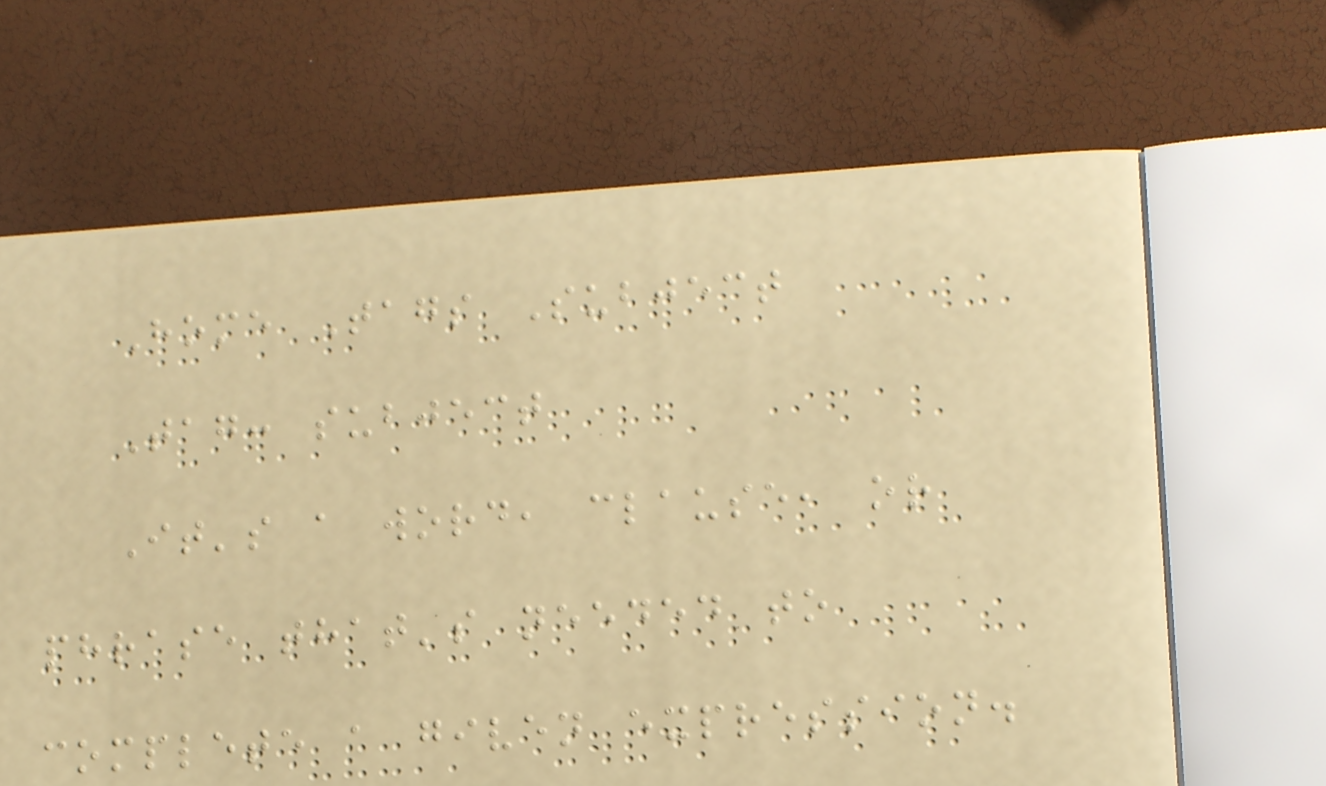Home Tags Subject
Tag: subject
It's a word, clause, or
phrase that's needed to
complete a given expression.
